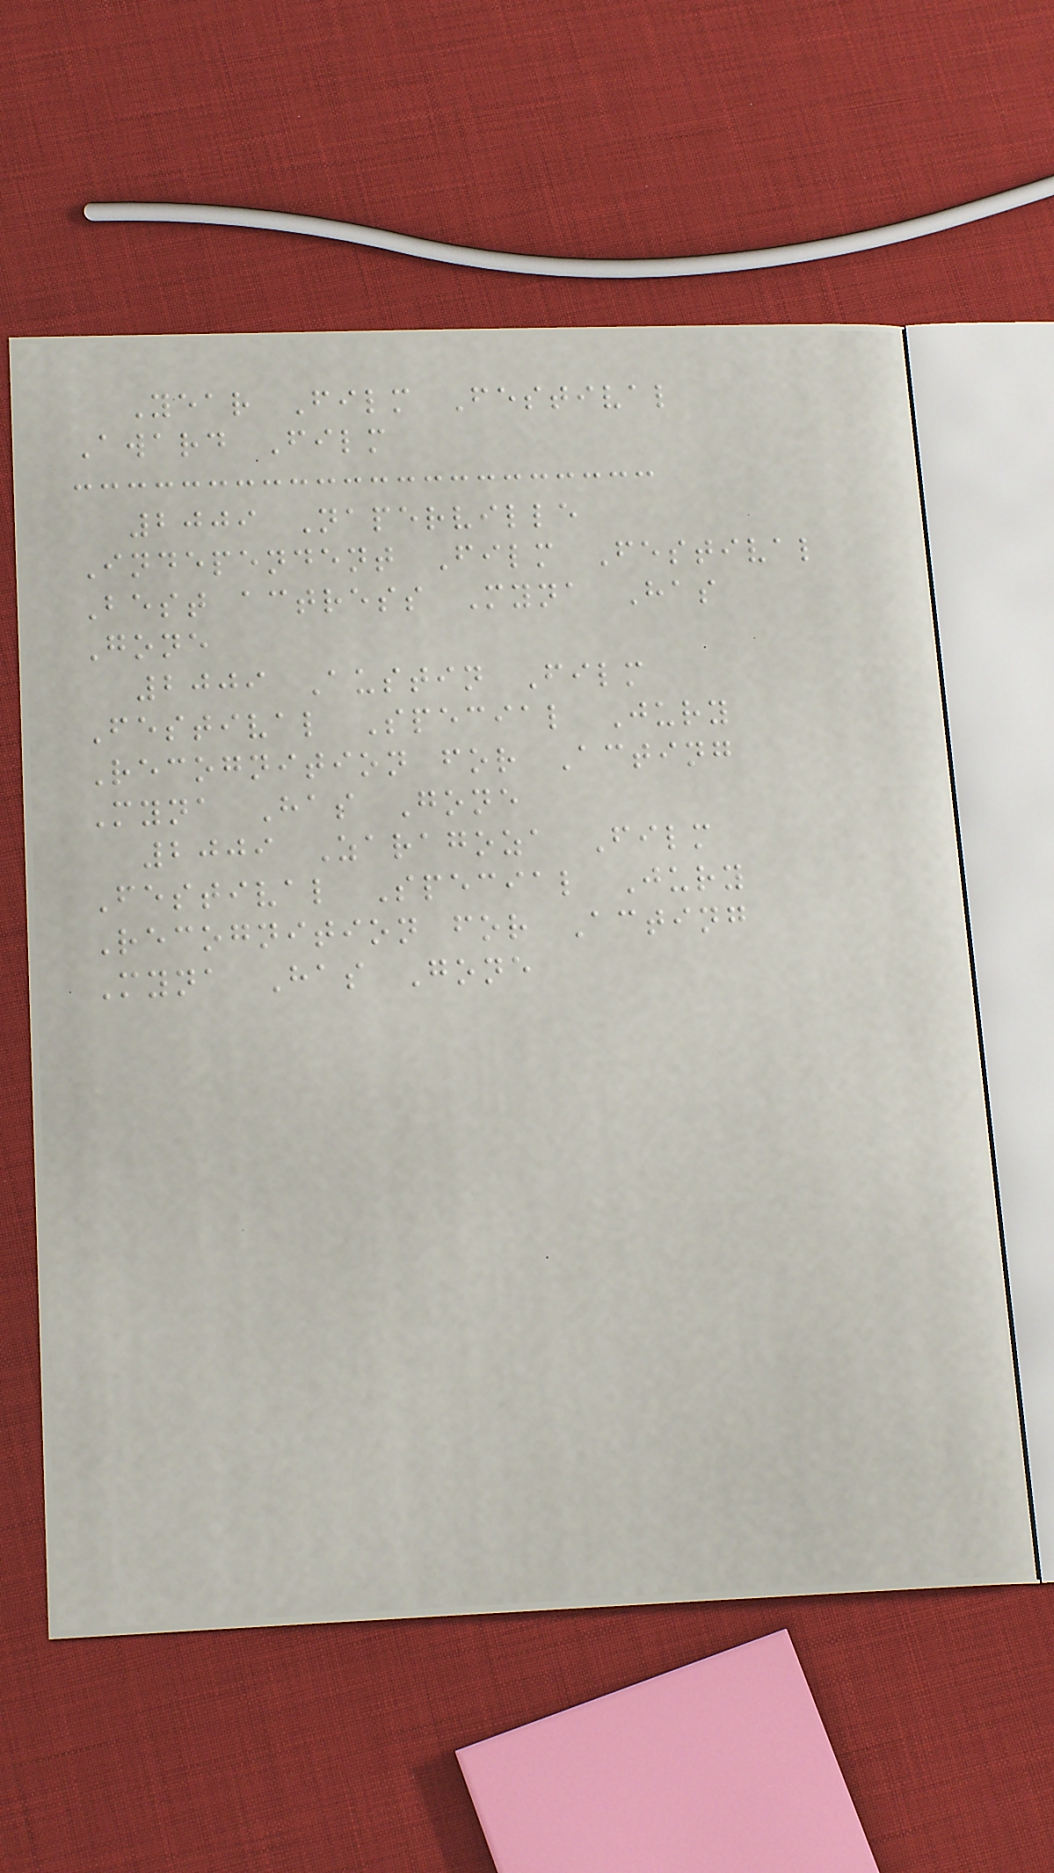Year Film Festival
Award Film
2009 Naperville
Independent Film Festival
Best actress Myna Has
Gone
2009 Austin Film
Festival Special Jury
Recognition for Acting
Myna Has Gone
2009 Zaragoza Film
Festival Special Jury
Recognition for Acting
Myna Has Gone
